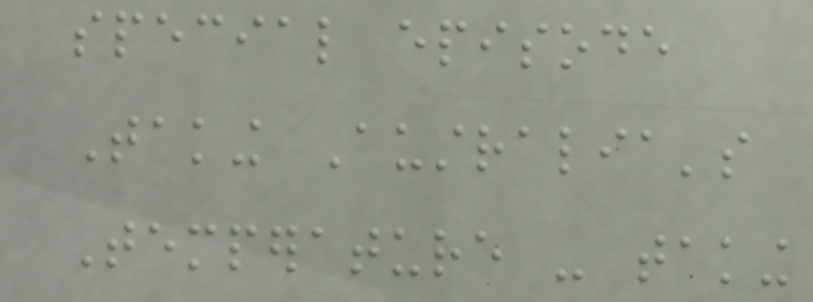special episode
Taking Australia's
Temperature - taking
